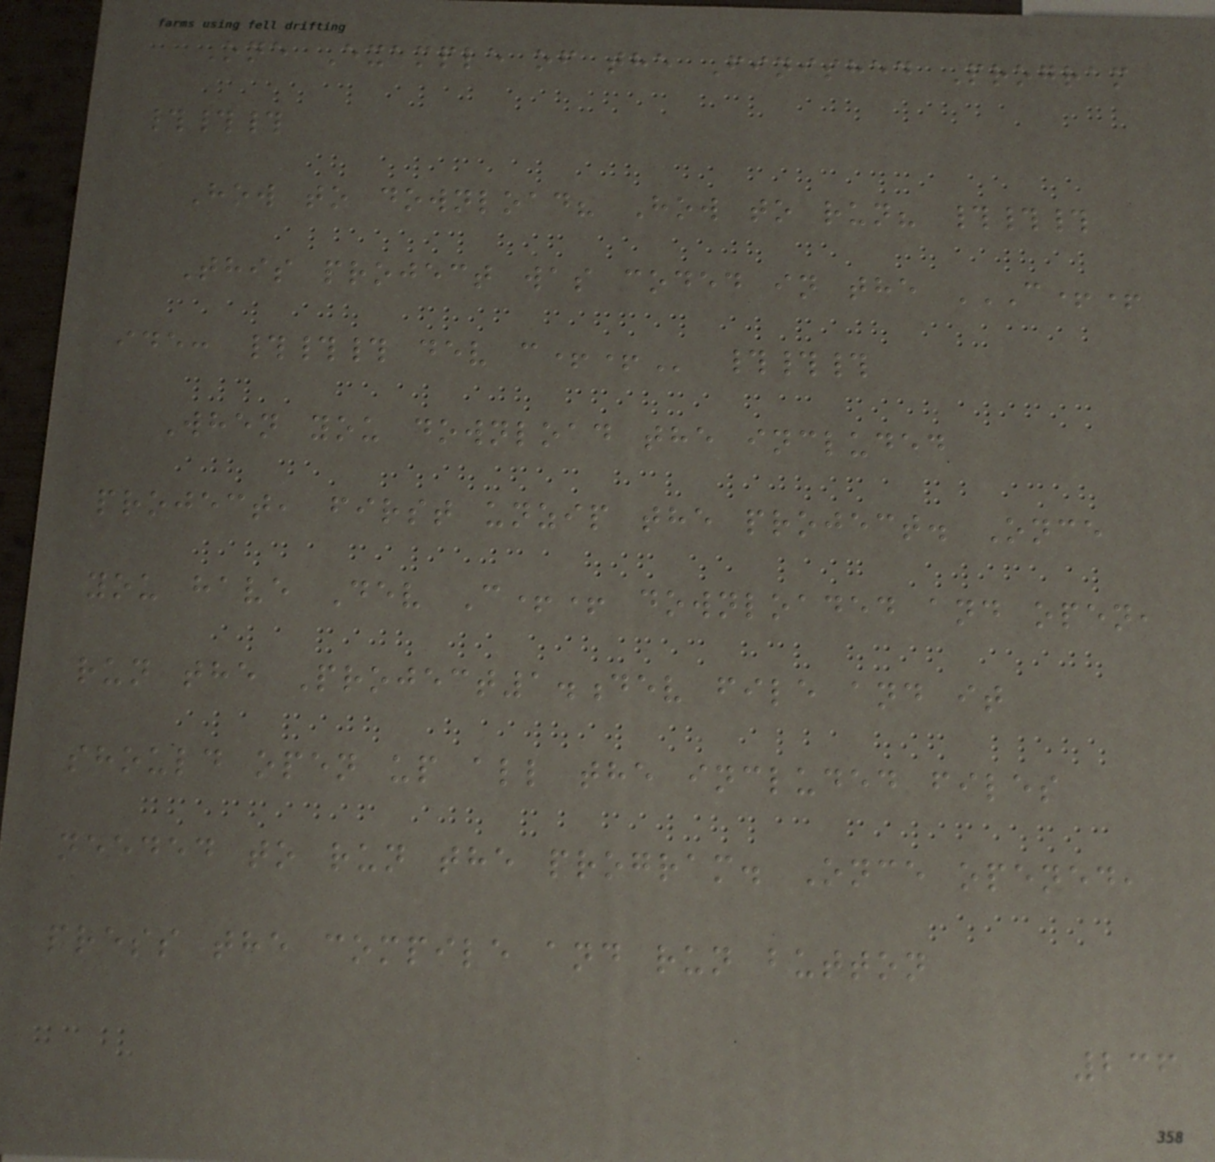One Example of the Finished Program
###
How to download? How to run? ###
This project was coded in the C++
IDE: ### DEV C++ ###
When you download the included
project, first unzip the project. Once
you have Dev C++ downloaded and open,
run the Project1.dev file and it
should open up all the included files
needed to run the program. Once opened,
press the compile and run button
236
